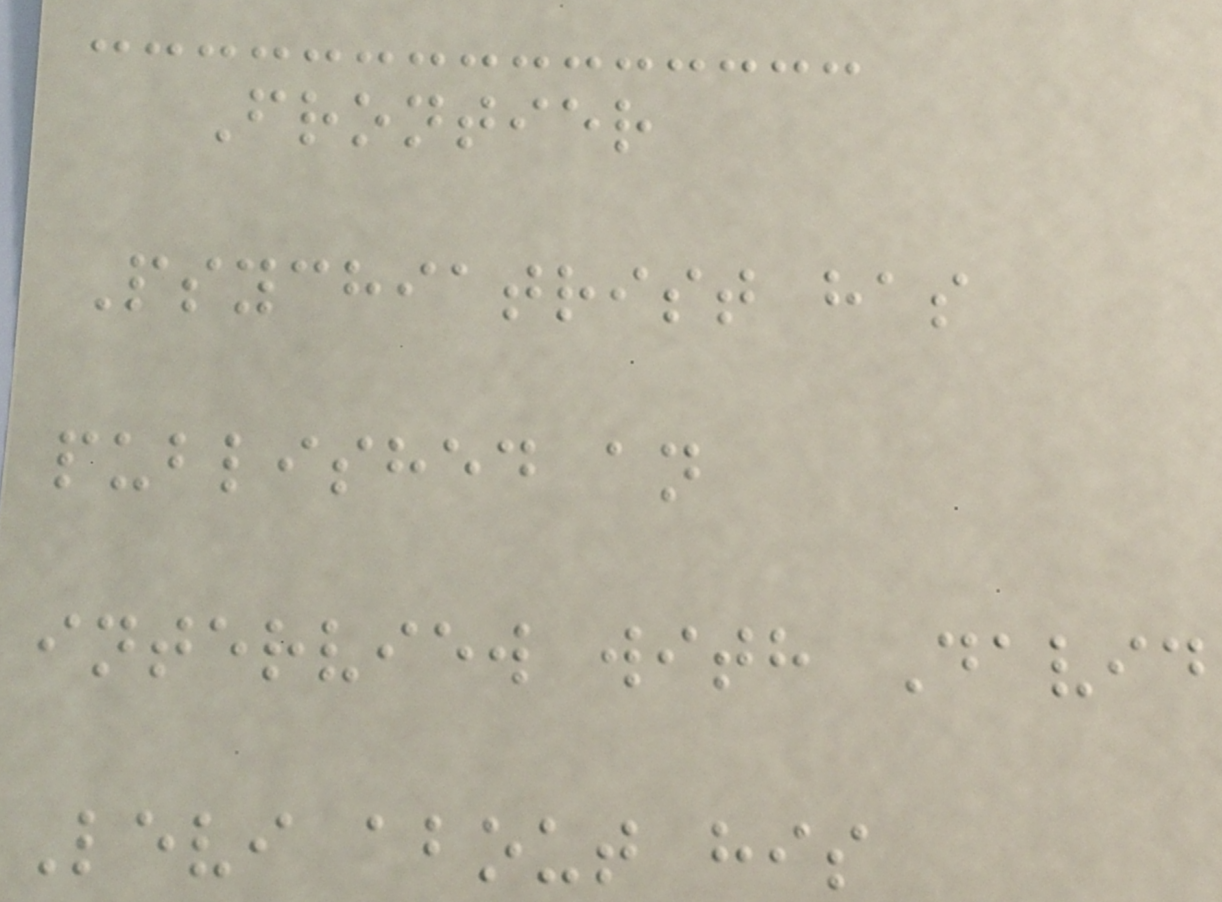Frontier
Psychiatrist has
published an
interview with David
Levi about his
